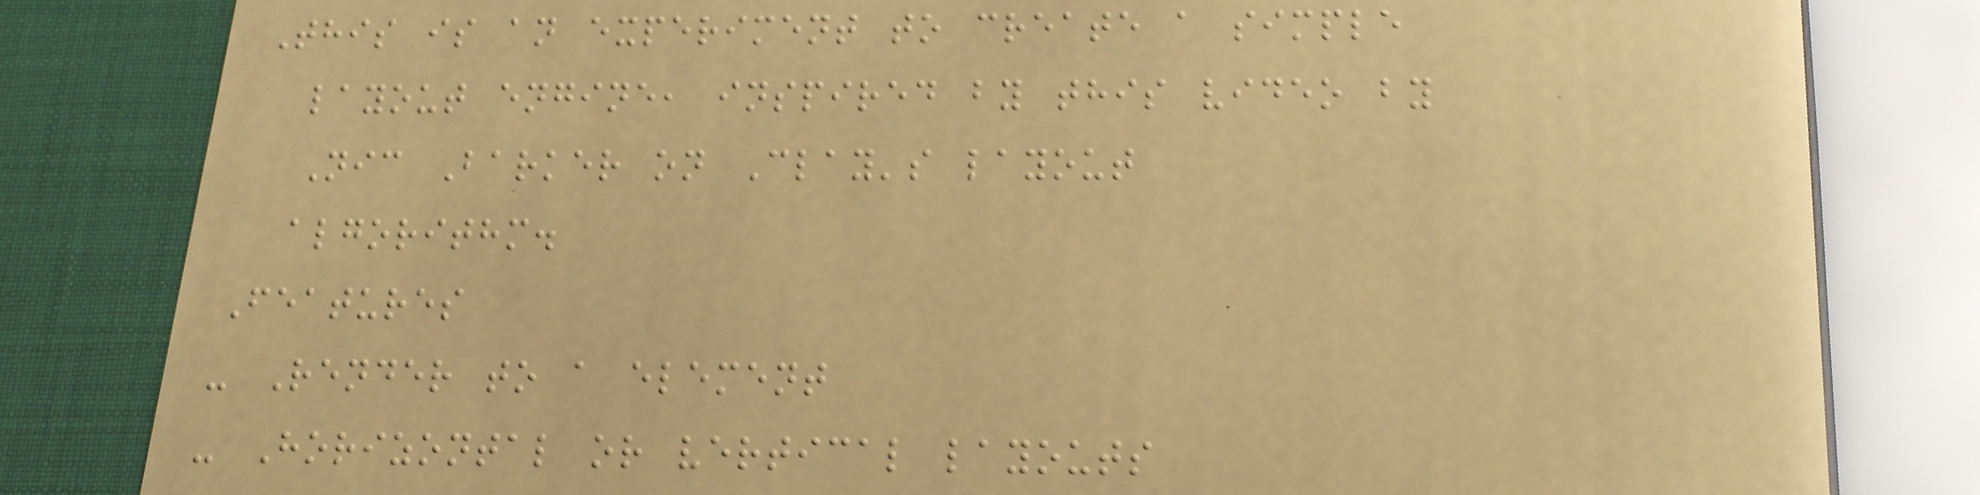This is an experiment to create a simple
layout engine, inspired by this video by
Nic Barker on Clay's layout
algorithm.
Features
- Render to a element
- Horizontal or vertical layouts
